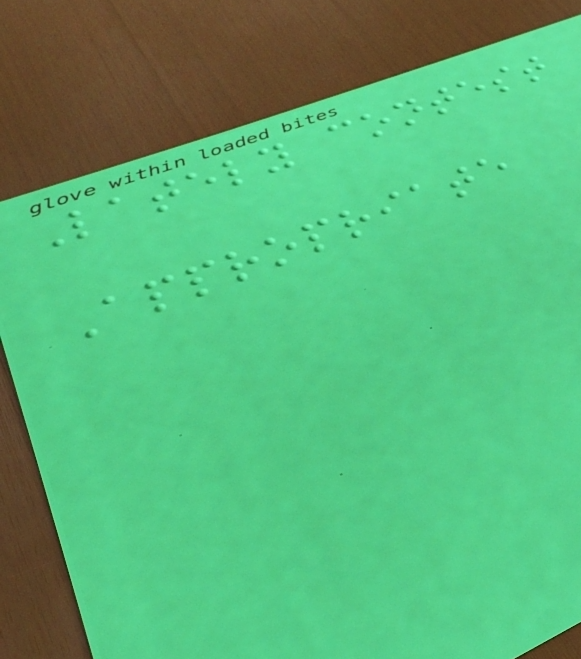Lately contest
Appropriate
